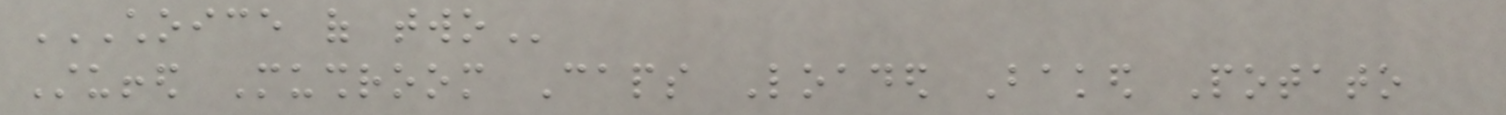CHOICE OF TWO
Stuffed Mushroom Caps Loaded Baked Potato
